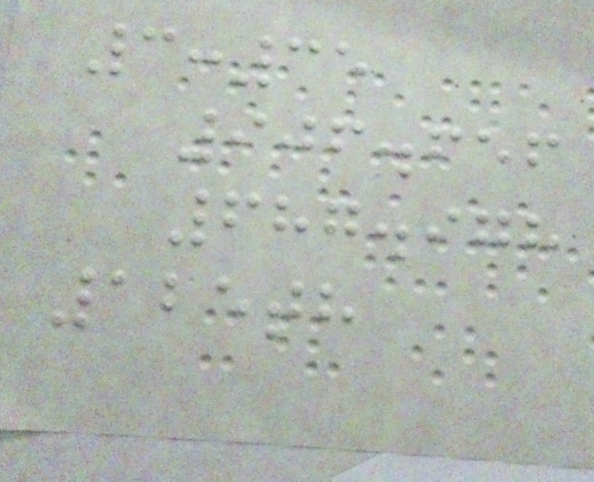3:35
906.656
687.978
125th
